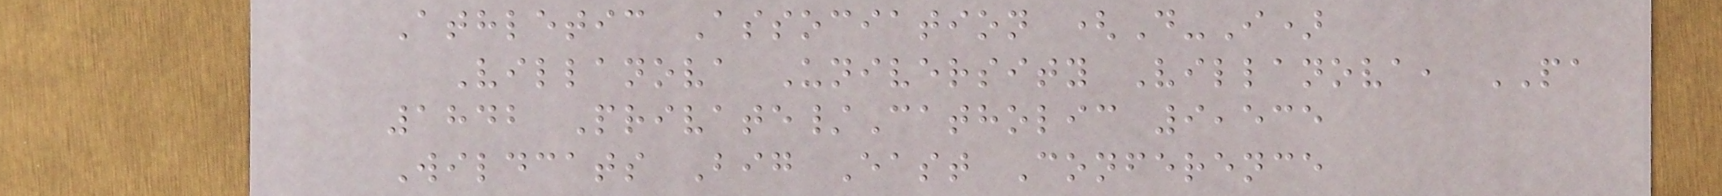Athletic Association (D-I)
Villanova University Villanova, PA
1842 Private/Catholic 9,535
Wildcats Big East Conference
